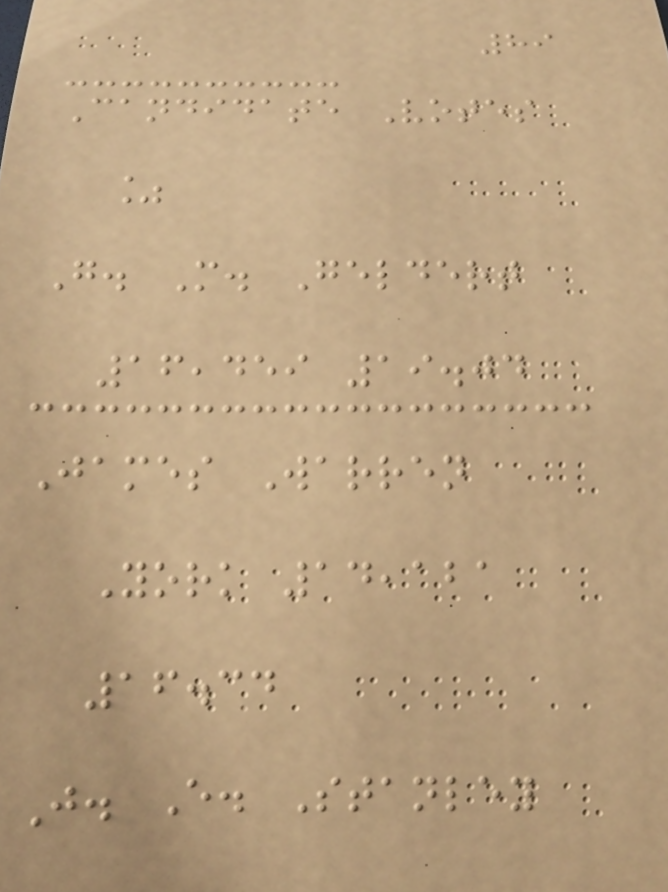89
Candidate Votes
%
G. M. Geldert
16,459 19.04
James Warren
York 14,121
16.34
J. E. Stanley
